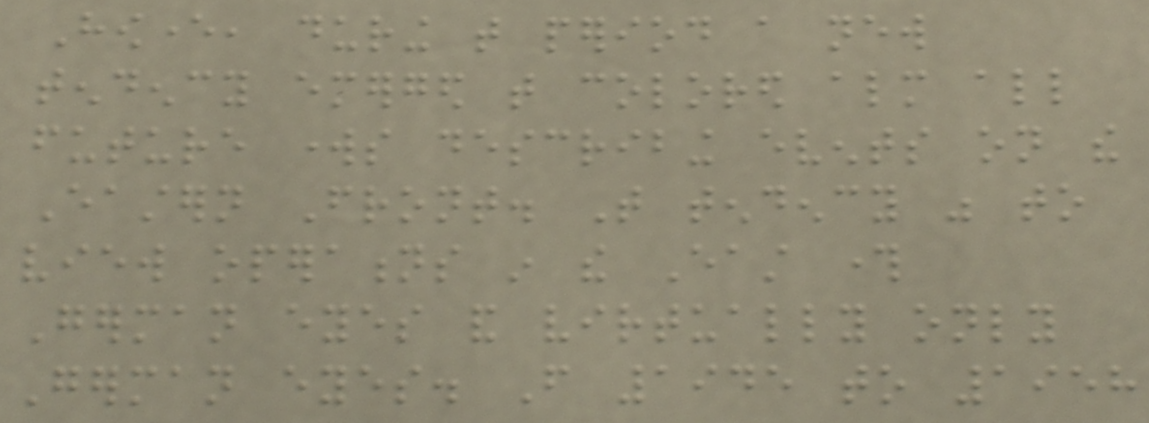However, during that period a new
tendency emerged that colored almost all
future works describing events on the
Eastern Front. That tendency was to
view operations in the East through
German eyes and virtually only
German eyes. From 1945 to 1958
